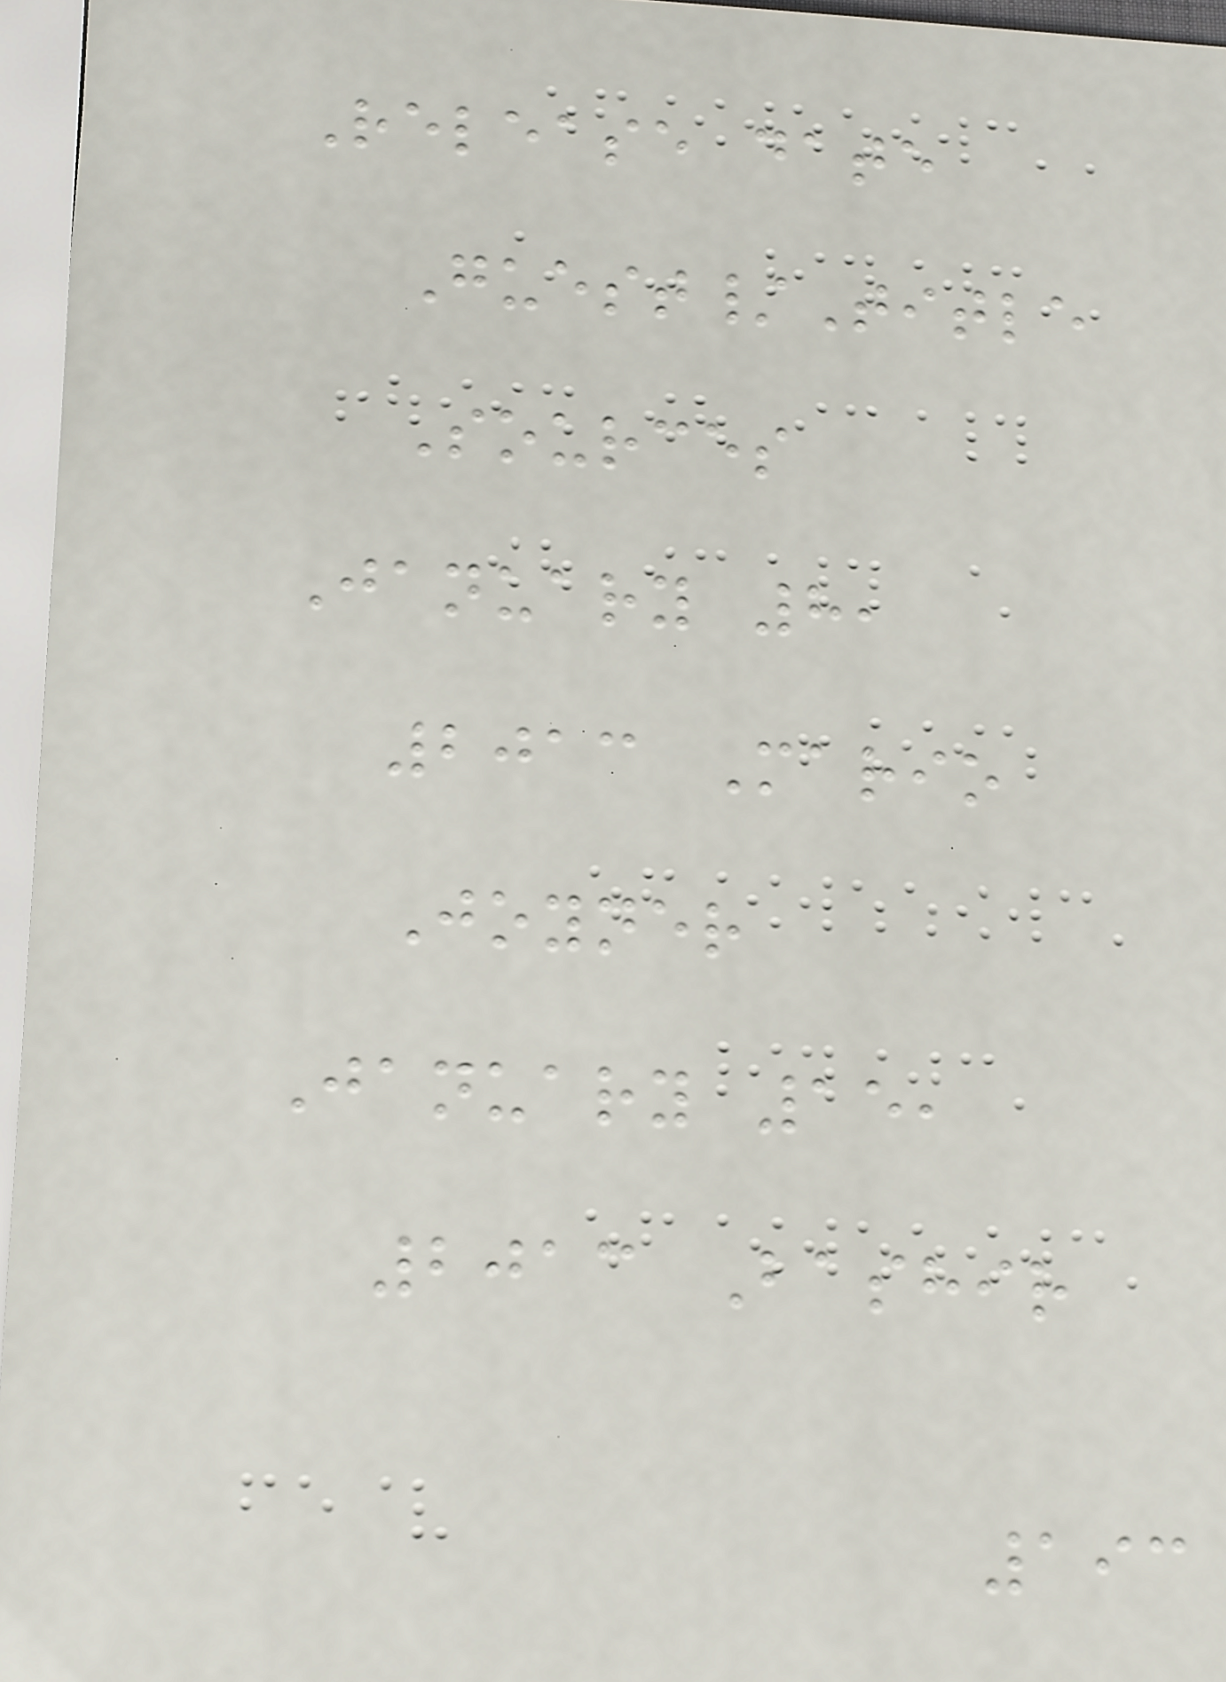Release date
Guest/Title
Sources
January 8,
2013 Mario
Joyner
January 15,
2013 Bashir
193
